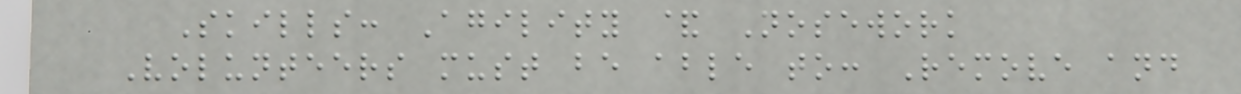Skills: Agility & Nosework
Volunteers must be able to: Remove and
